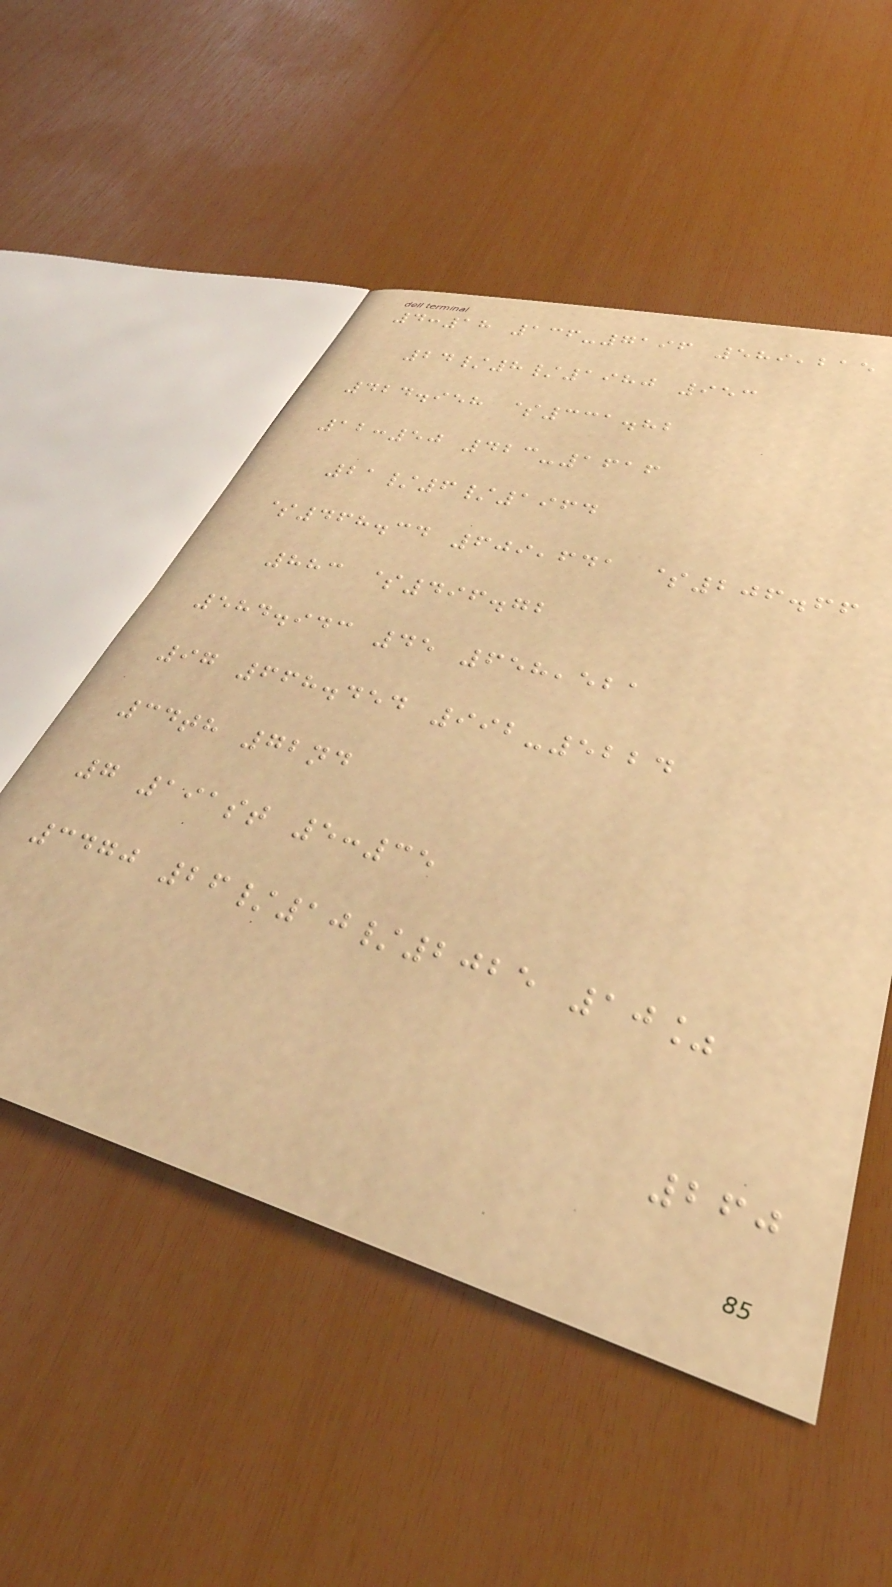4:18 136-7196 589,215
24/8/1980 953
424.958 $331.82
12:50 423-1616
21/6/1964
$468.34 609,641 $206.66
883 $496.72
584.943 45 658,521
97 668.454 992-5224
34th 72nd
7 191st 5:35
3470 26/10/2025 10%
260
